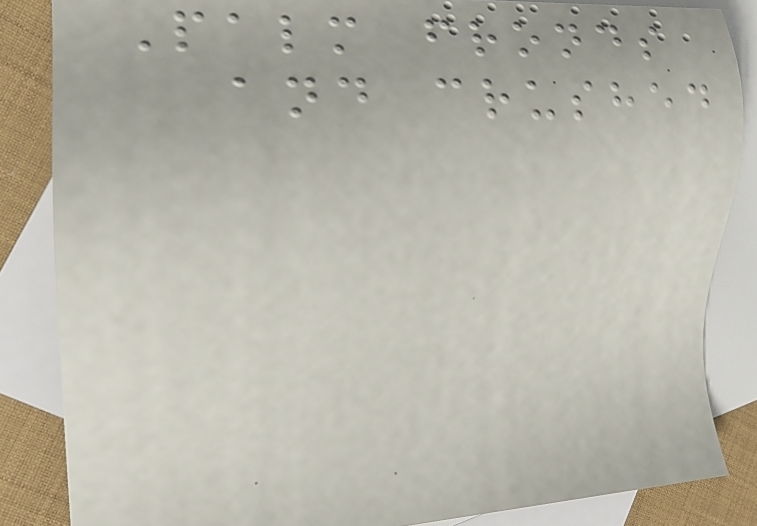Palm fronds
and crushed
